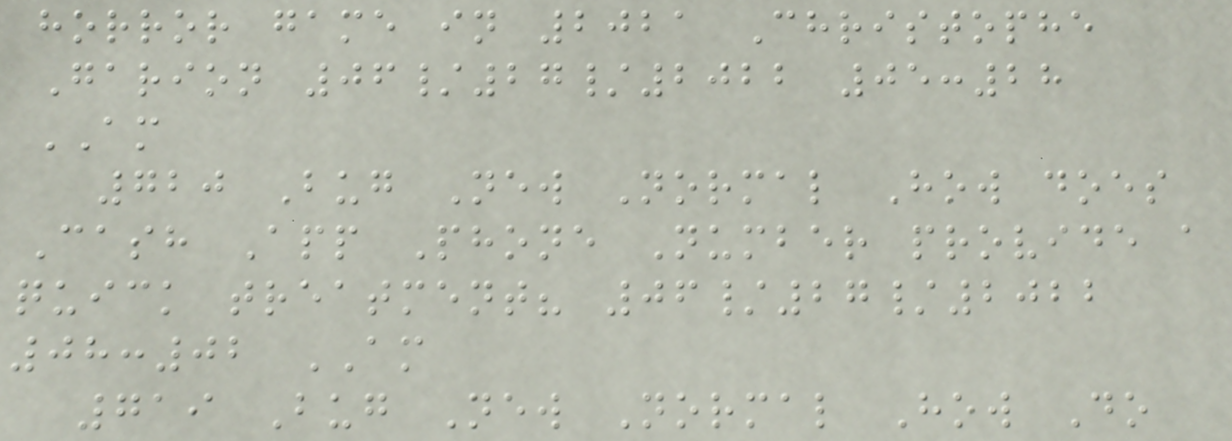horror game in 2021 Christophe
Garion 06/27/2022 05:28
AM
720 Bug New Normal How does
Cash App Phone Number provide a
quick treatment? 06/27/2022
08:02 AM
719 Bug New Normal How Do
